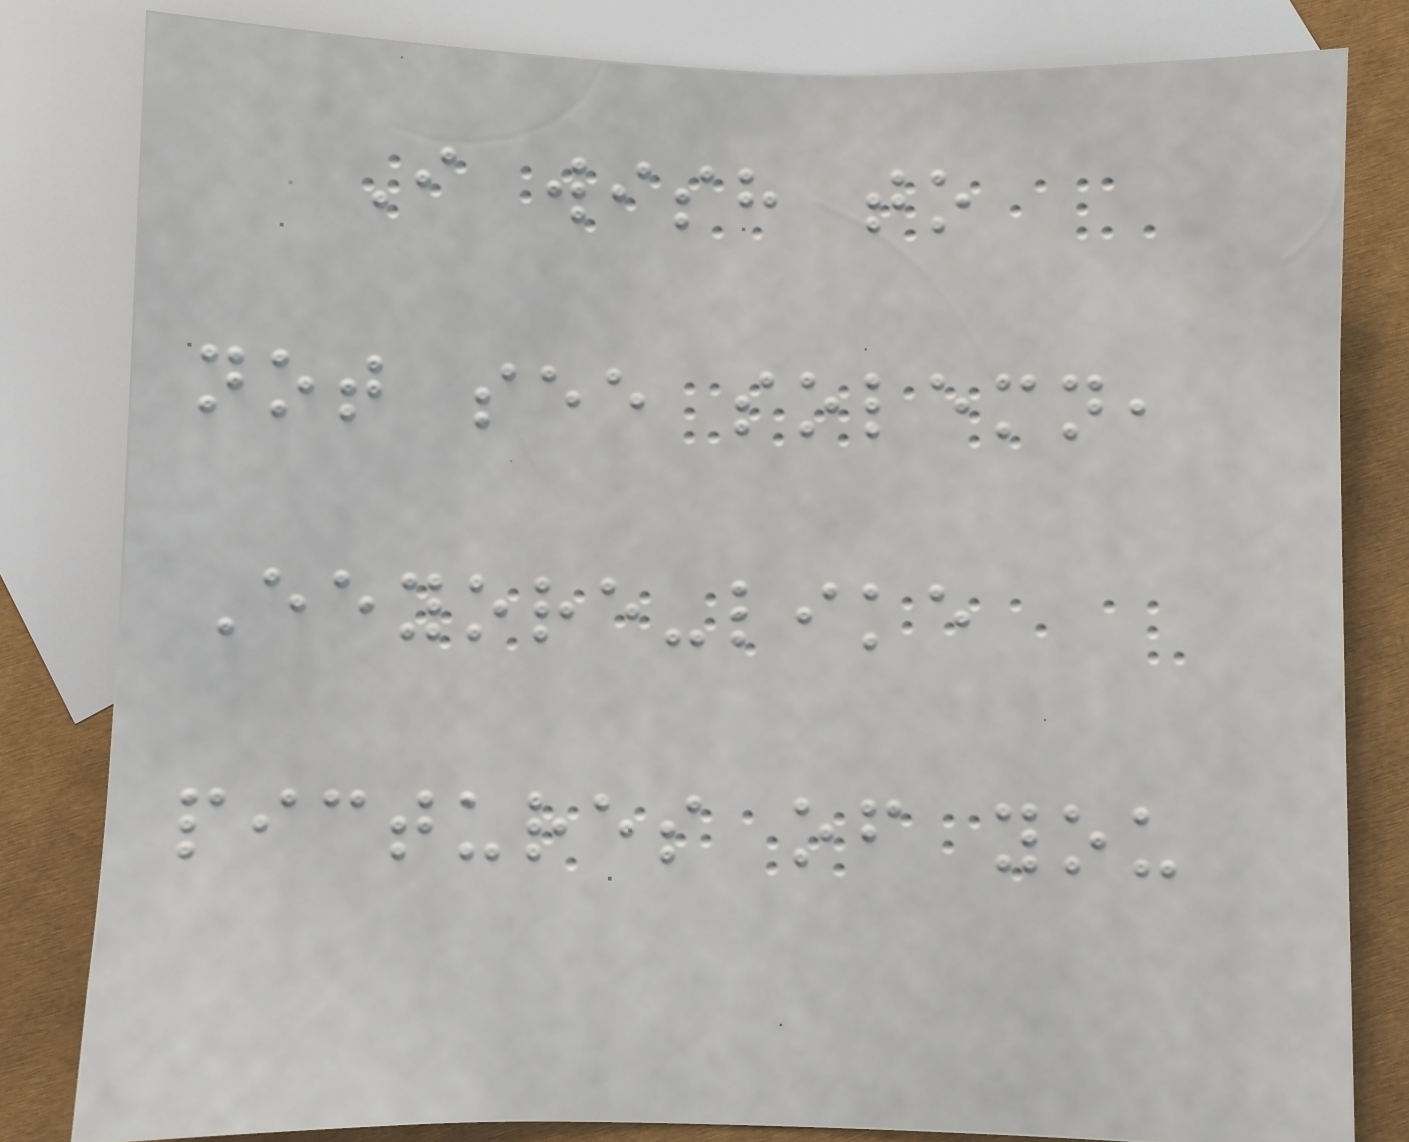I wish to
not see solemn,
Eeyore-like
pictures of you
